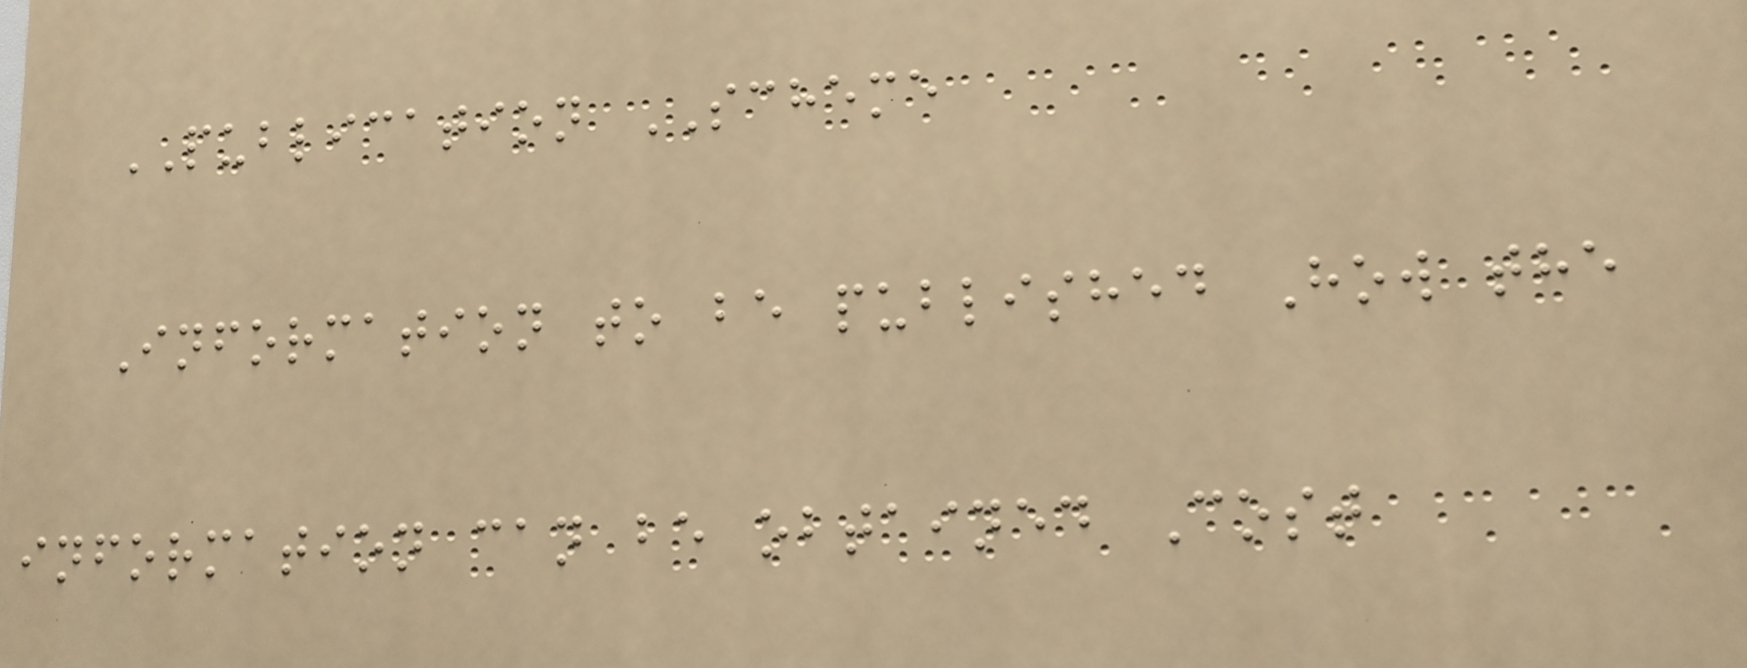PUBLICATION SCHEME
Information to be published How the
information can be obtained Cost
